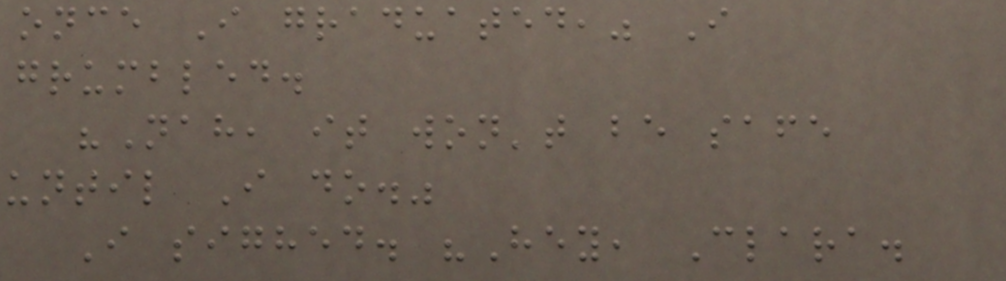once I graduated," I
grumbled.
"Nah, it won't be safe
until I do."
I sighed. "Hey, Clara.
